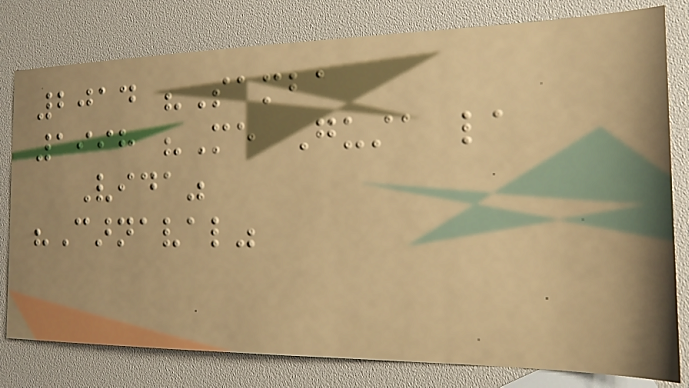2014 "Samba
1998 "Me Gusta la
Vida"
"Carnaval"
